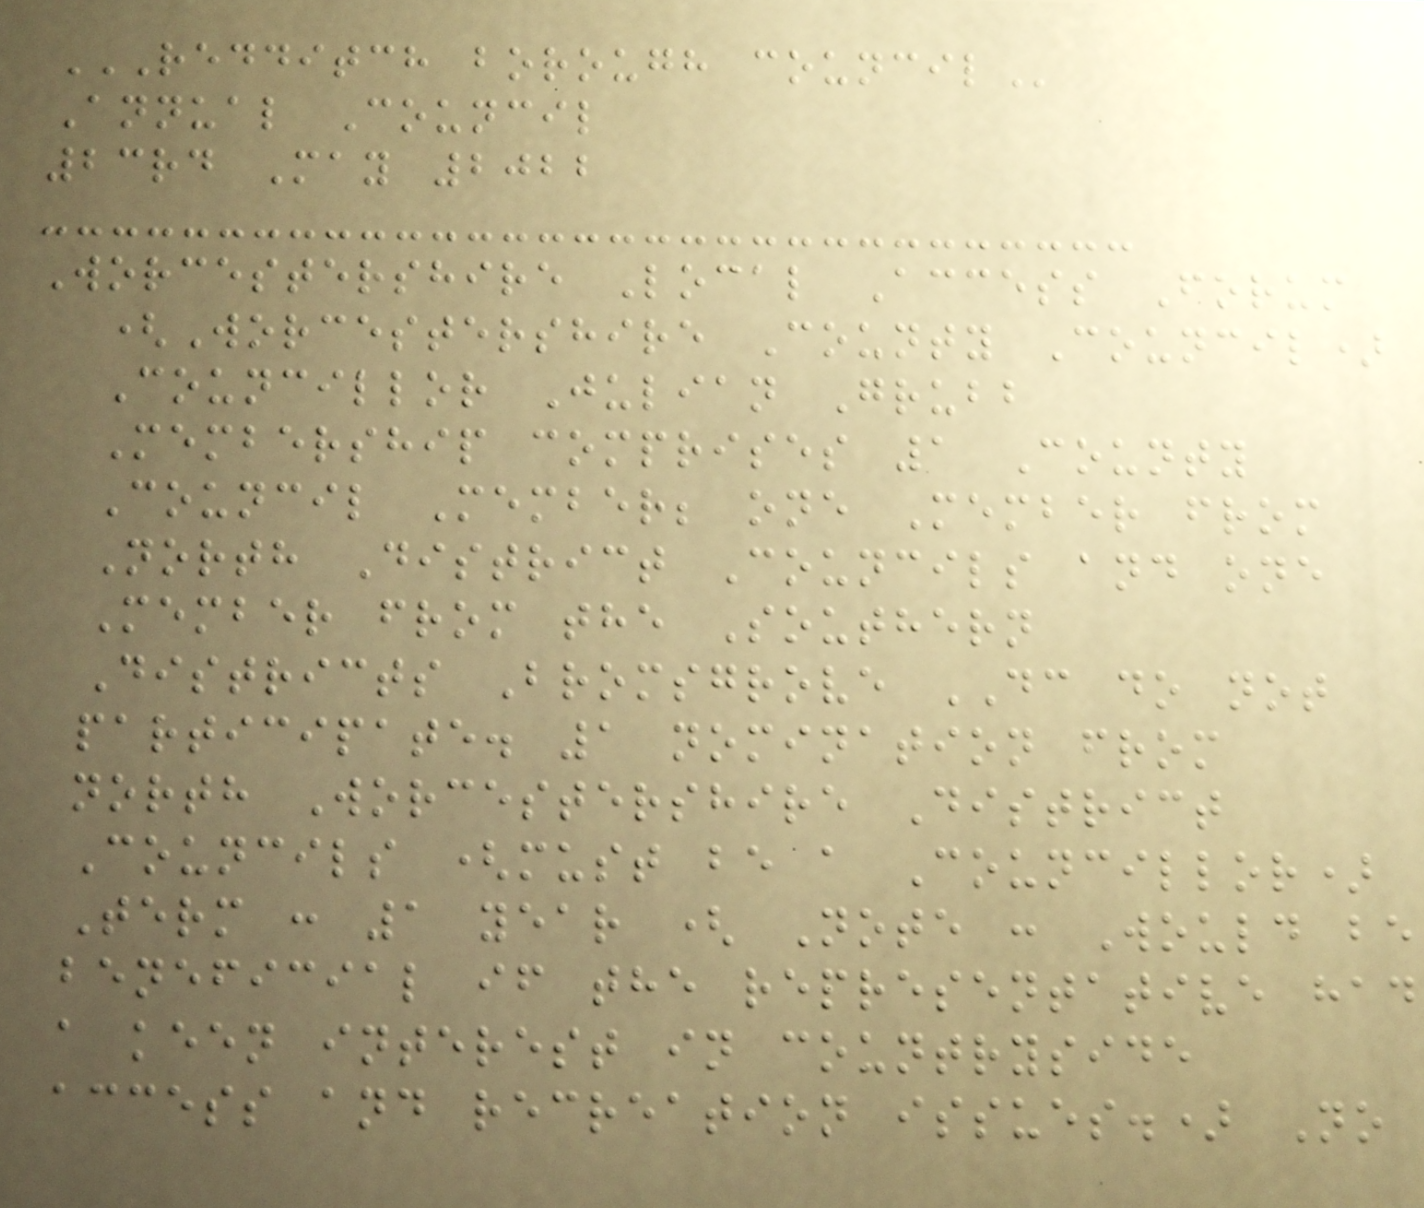REDDITCH BOROUGH COUNCIL
Annual Council
23rd May 2022
Worcestershire Local Access Forum
(Worcestershire County Council)
Councillor Julian Grubb
Membership comprises 1 County
Council Member; one Member from
North District Councils and one
Member from the Southern
Districts Bromsgrove DC do not
participate. 1 nomination from
north Worcestershire District
Councils (must be a Councillor)
Term : 1 year ( Note : Would be
beneficial if the representative had
a keen interest in countryside
access and recreation issues.) No
